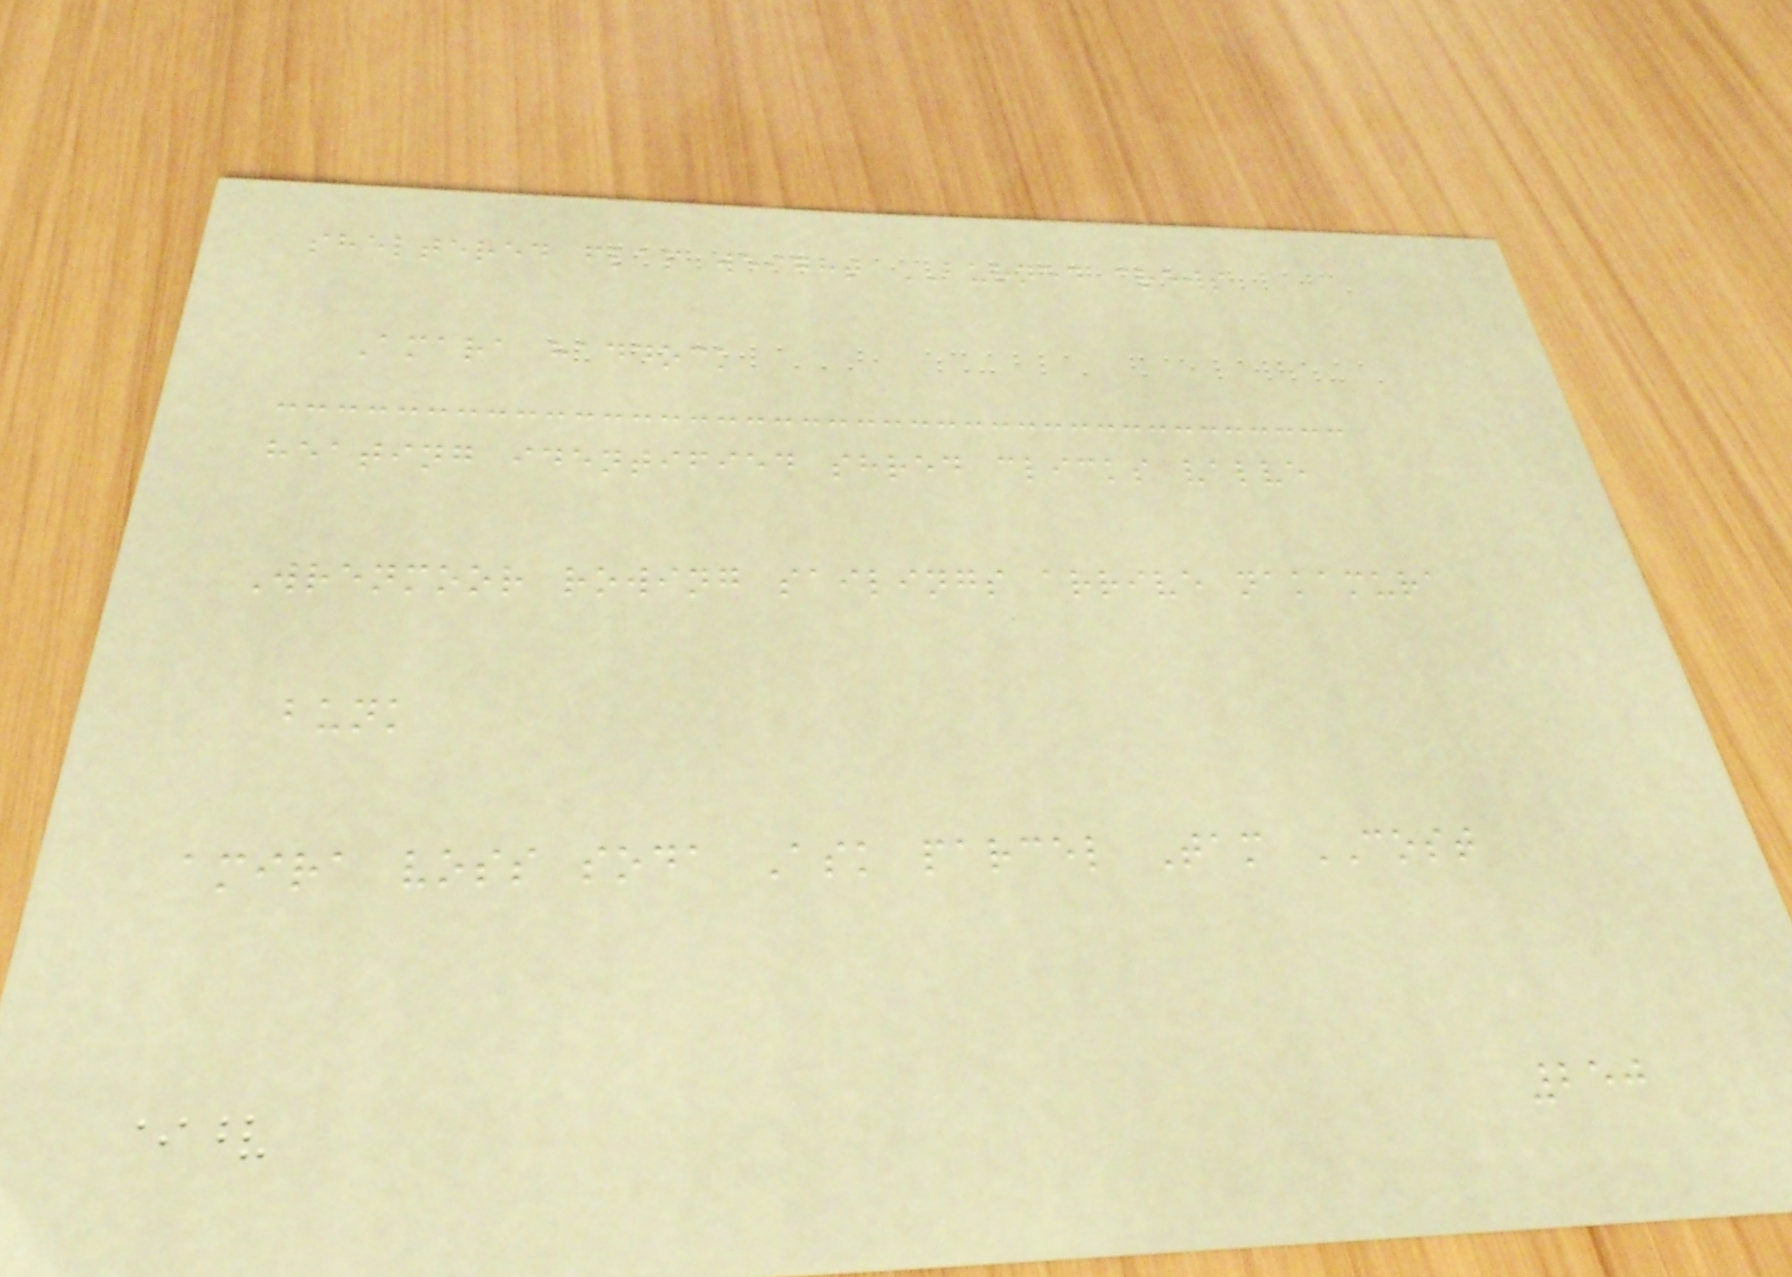sheltered flap weight BURNED crews
Amara haddock
heating identified shred clicks valve
Wrenmoor rowing sailings arrive nakamura
bunk
amira voss soda Ask parcel Tam COST
250
